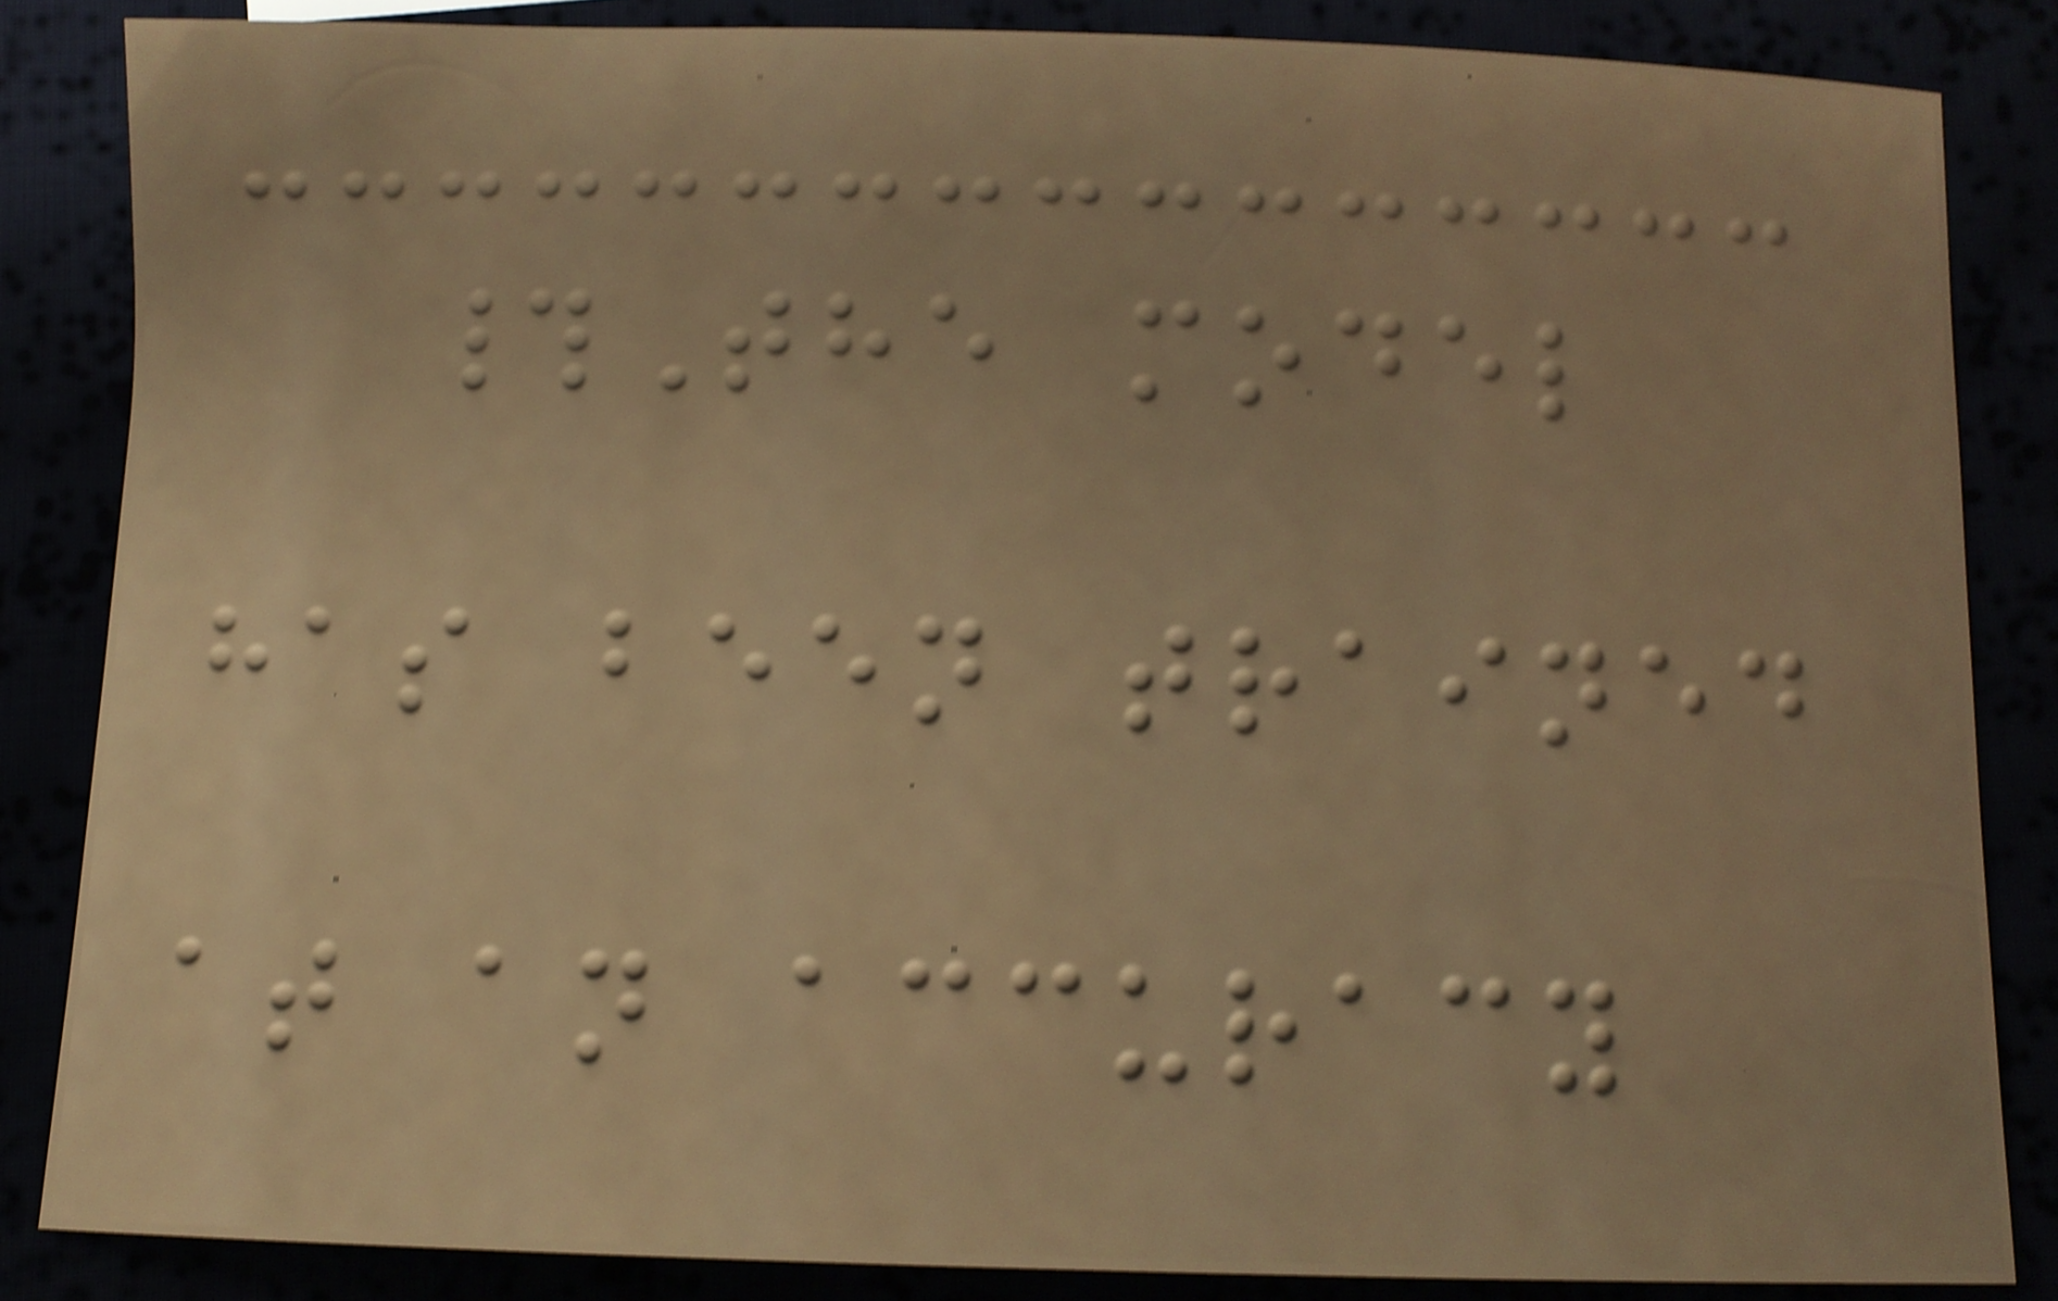#The model
has been trained
at an accuracy
